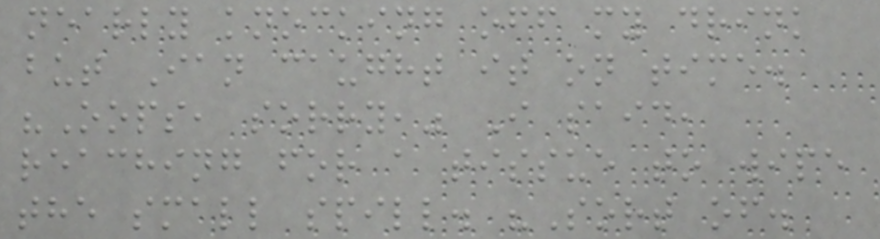nearly knocking off my drink
but Ian caught it on time.
"Oops, sorry," I said,
reaching for a tissue to wipe
the small spill. "Sort of.
